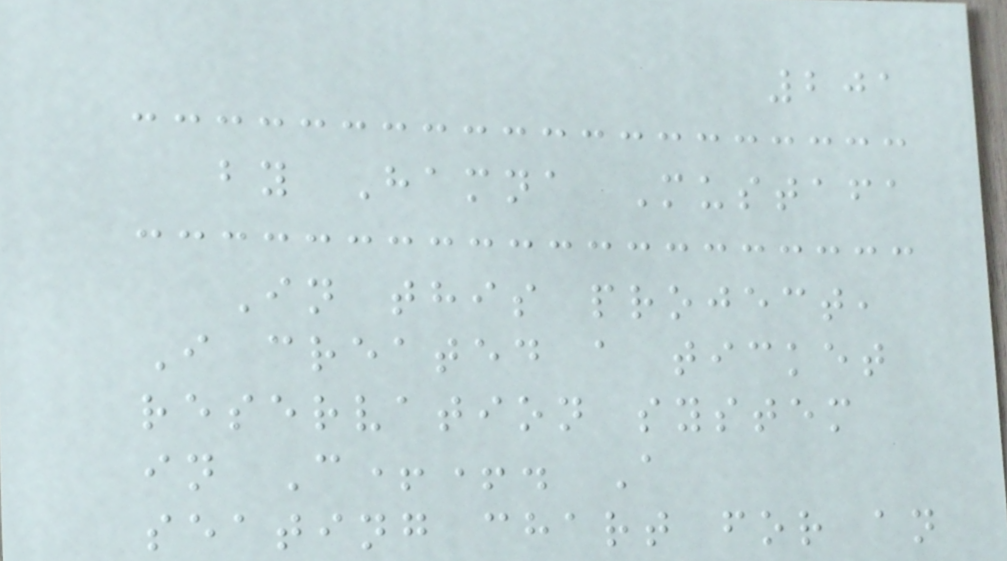201
by Hamna Mustafa
In this project,
I created a ticket
reservation system
in C++. A
seating chart for an
